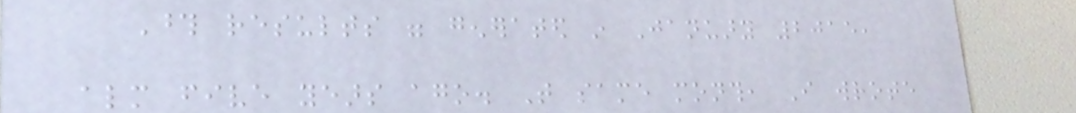Those results were generated in January 2015,
almost five years ago. That same month, I wrote
